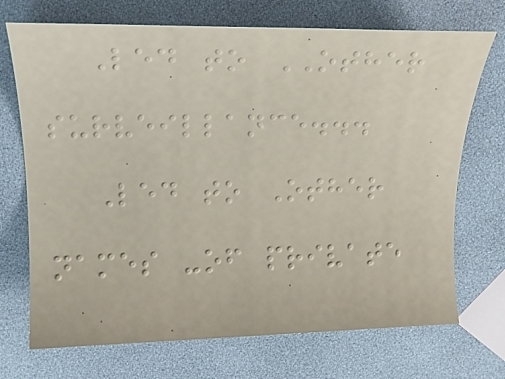Led to OTHER
surveillance...
Led to Other
names -of private
